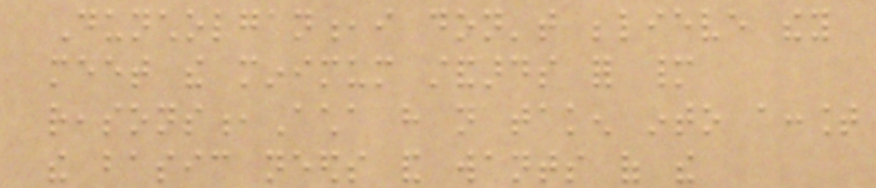Duncholgan,i don't believe they
meet the minimum standards for many
reasons,Acha have not taken into account
the basic needs and wants of the
